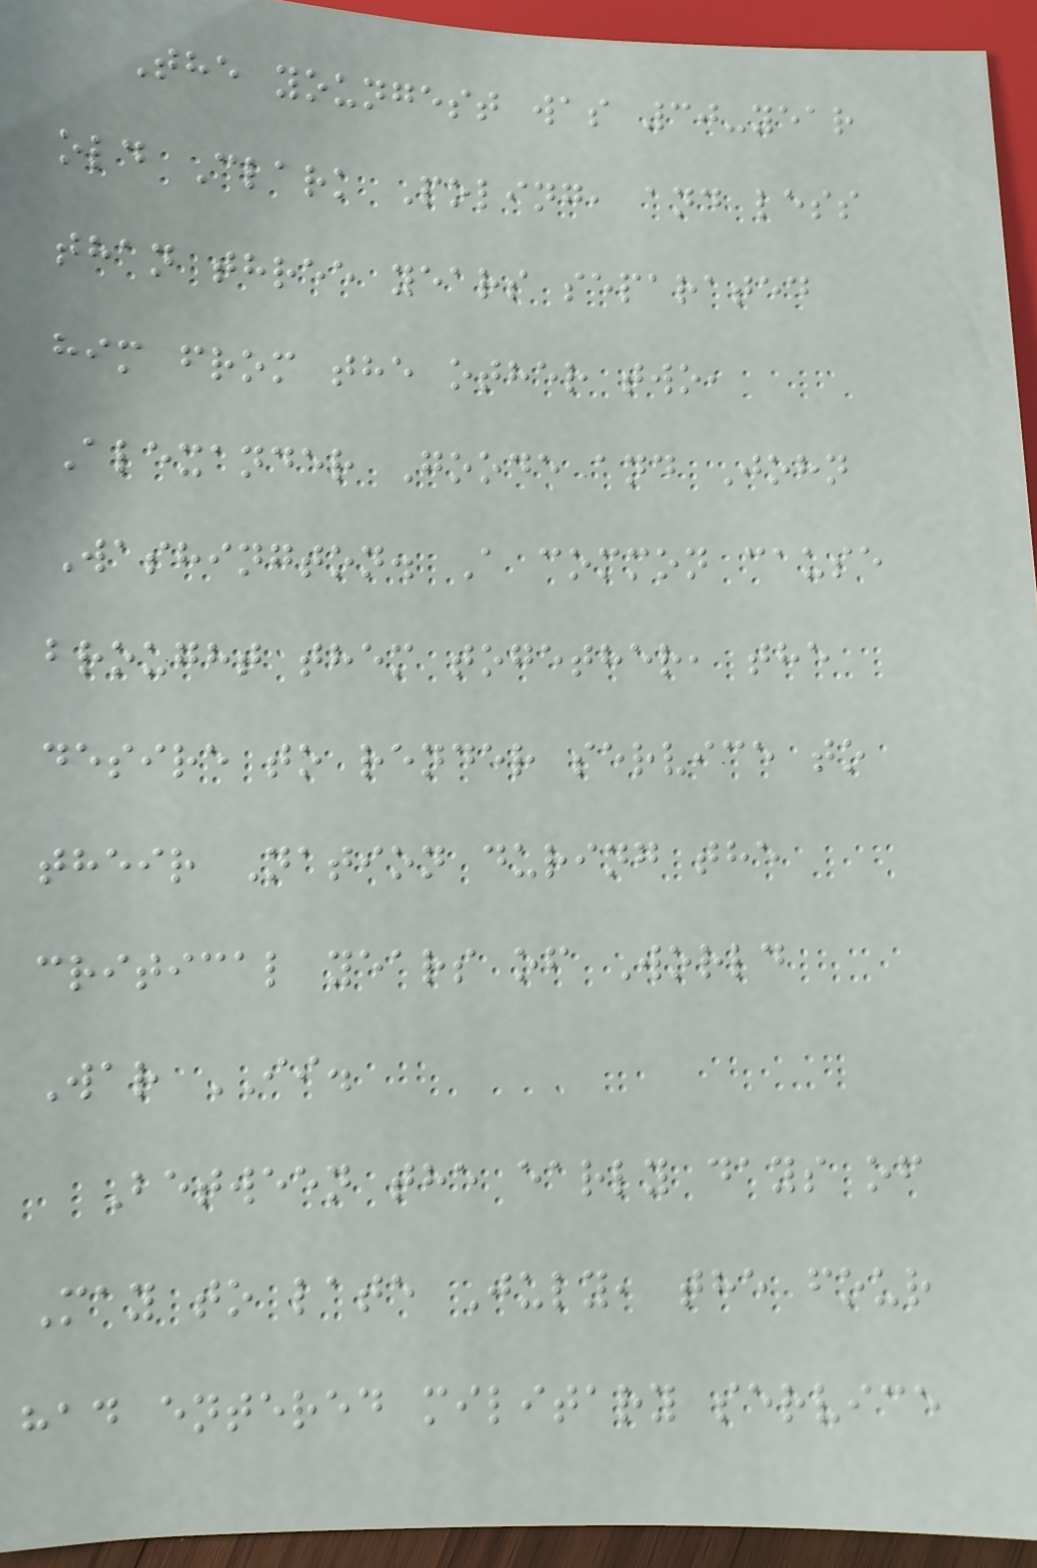The youngest was 30-year
old Clark Poling, and less
than three years separated
him from the other two,
Alexander Goode and John
Washington. A common cause
brought them together, the
desire to render service to
their Nation during the
critical years of World
War II.
Between the early days of
May to late July, the four
had entered military service
